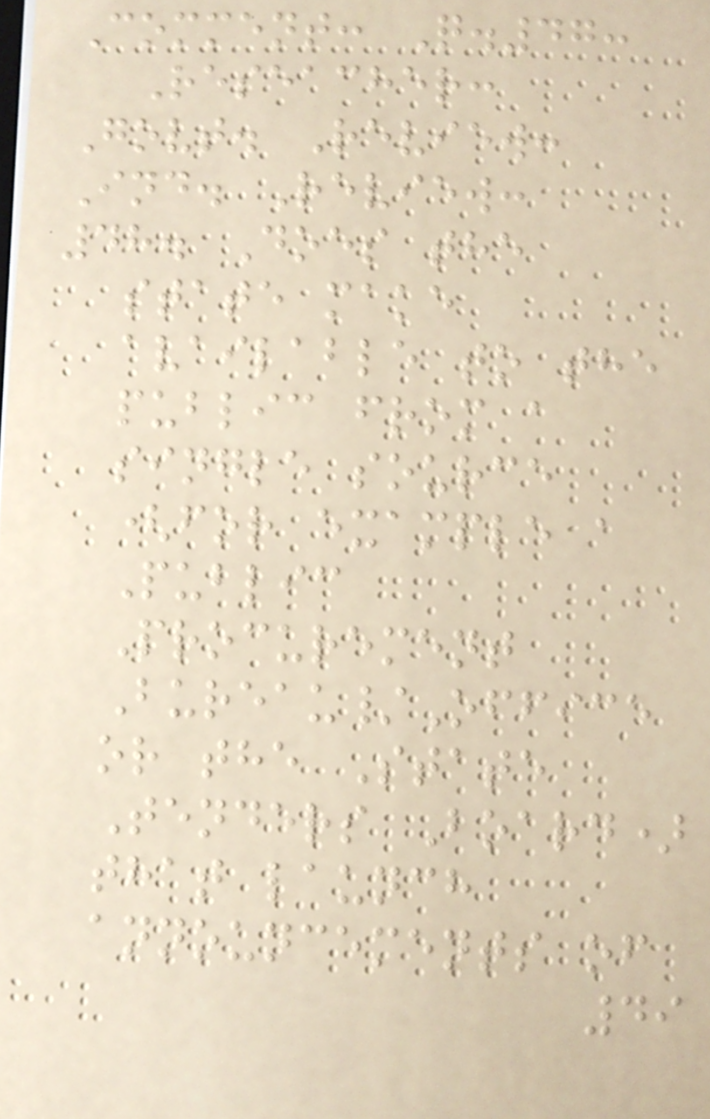Comment: Q.47:
Reseacher:
Govt. Review:
Ind. Review:
48. Does the
state make
available to the
public from a
single source
(for example a
Public
Procurement
Bureau/Office
or the State
Tenders Board)
that launch
announcements of
49
